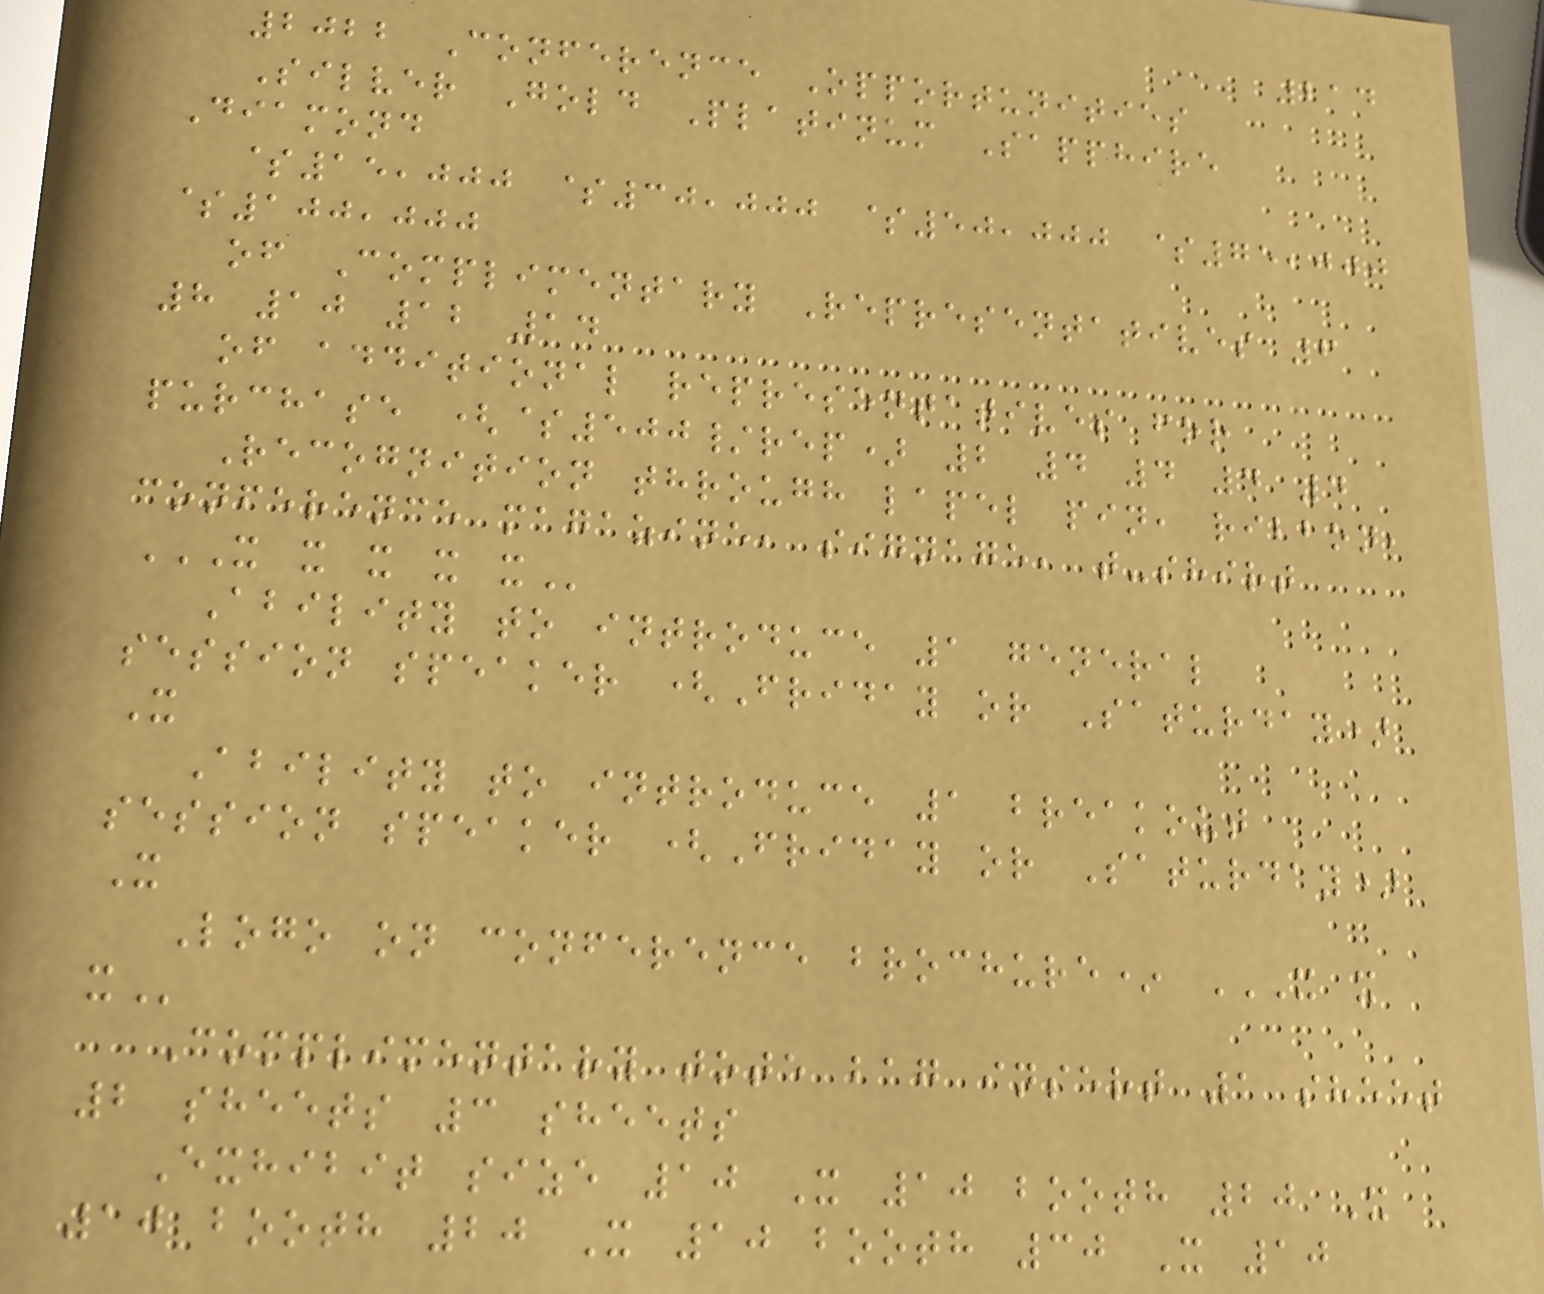214
2022 Conference Opportunities
Silver Gold Platinum Sapphire
Diamond
$15,000 $30,000 $50,000 $75,000
$100,000
of Complimentary Representatives 6
8 10 12 14
of additional representatives for
purchase ($500/rep) 2 4 4 4 4
Recognition through lapel pin, ribbon,
conference magazine, signage, t-shirt
X X X X X
Ability to introduce 1 general
session speaker (Friday or Saturday)
X
Ability to introduce 1 breakout
session speaker (Friday or Saturday)
X
Logo on conference brochure* X X
X
Complimentary tote bag insert 1 sheet
2 sheets 3 sheets
Exhibit size 10 X 10 booth 20 X
10 booth 20 X 10 booth 30 X 10
